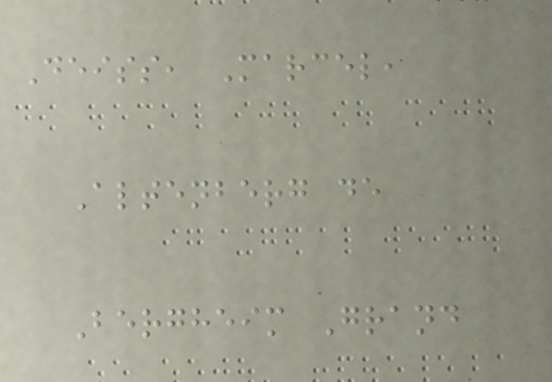Deiss, Marcel,
Altenberg de
Bergheim Grand
